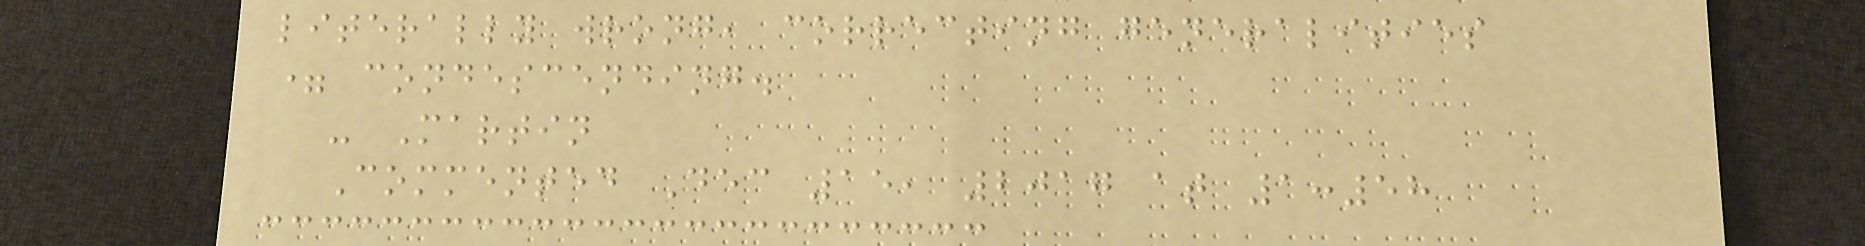literally wrong, correcting generalities
= condescending.
- Martin
Commented Dec 15, 2017 at 1:58
